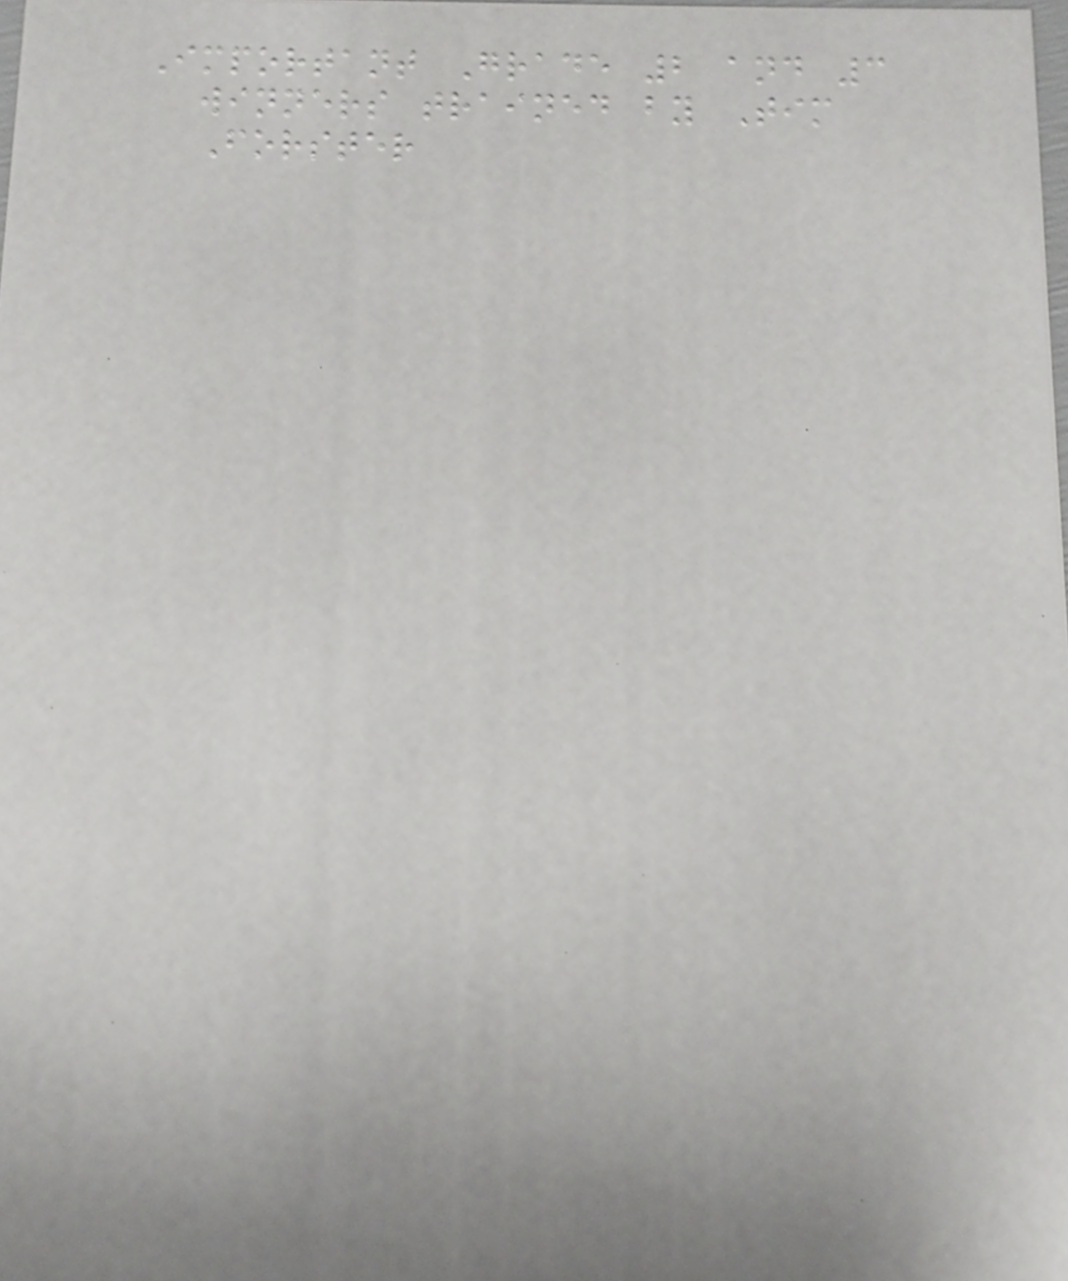Important Grade 2 and 3
winners trained by Tim
Forster
